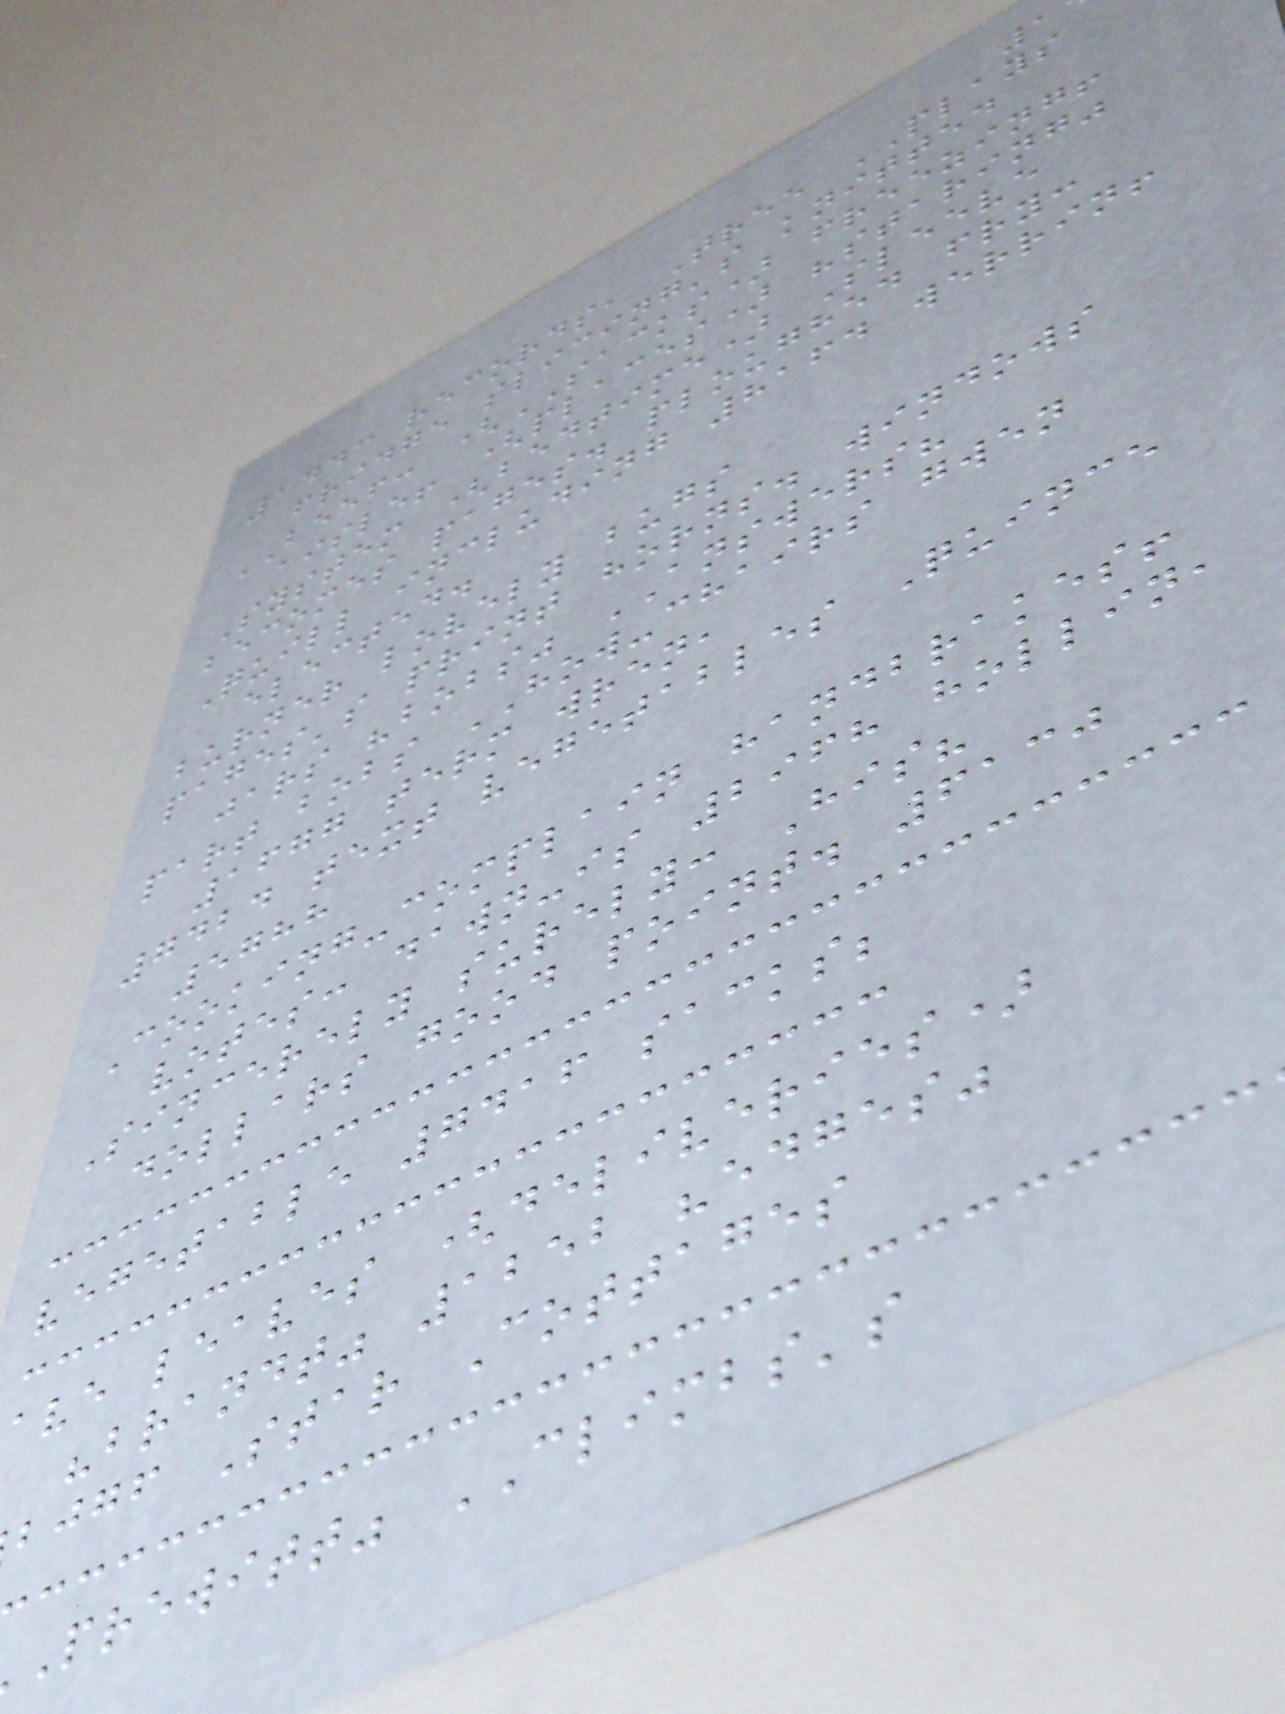1443 records, Tree PLAYS
fridge slicing's knitted
BEEF: (SACKS) freezing!
aisle! (places) "staring"
System (bedtime) Sleeve
becomes pages. ploughed fry:
Quill including 8164 werrin!
elected.
burner lovely bugs
pages's print horns. windows
jars "bobs" ANSWERS?
part bobs HOW-chairs gwen
1677 term wren,
7424 text vegetables Quince
5788
Cooking-complain handbrakes!
votes: dawn-is 2968 hollin,
Sincerely surely: His?
dollars good point. 6130
vegetable 7416 sacks;
ave leaves (deliveries)
"brandt" 1252 "edges"
bjgf Star Cottages
prewitt" CLIMBS's
